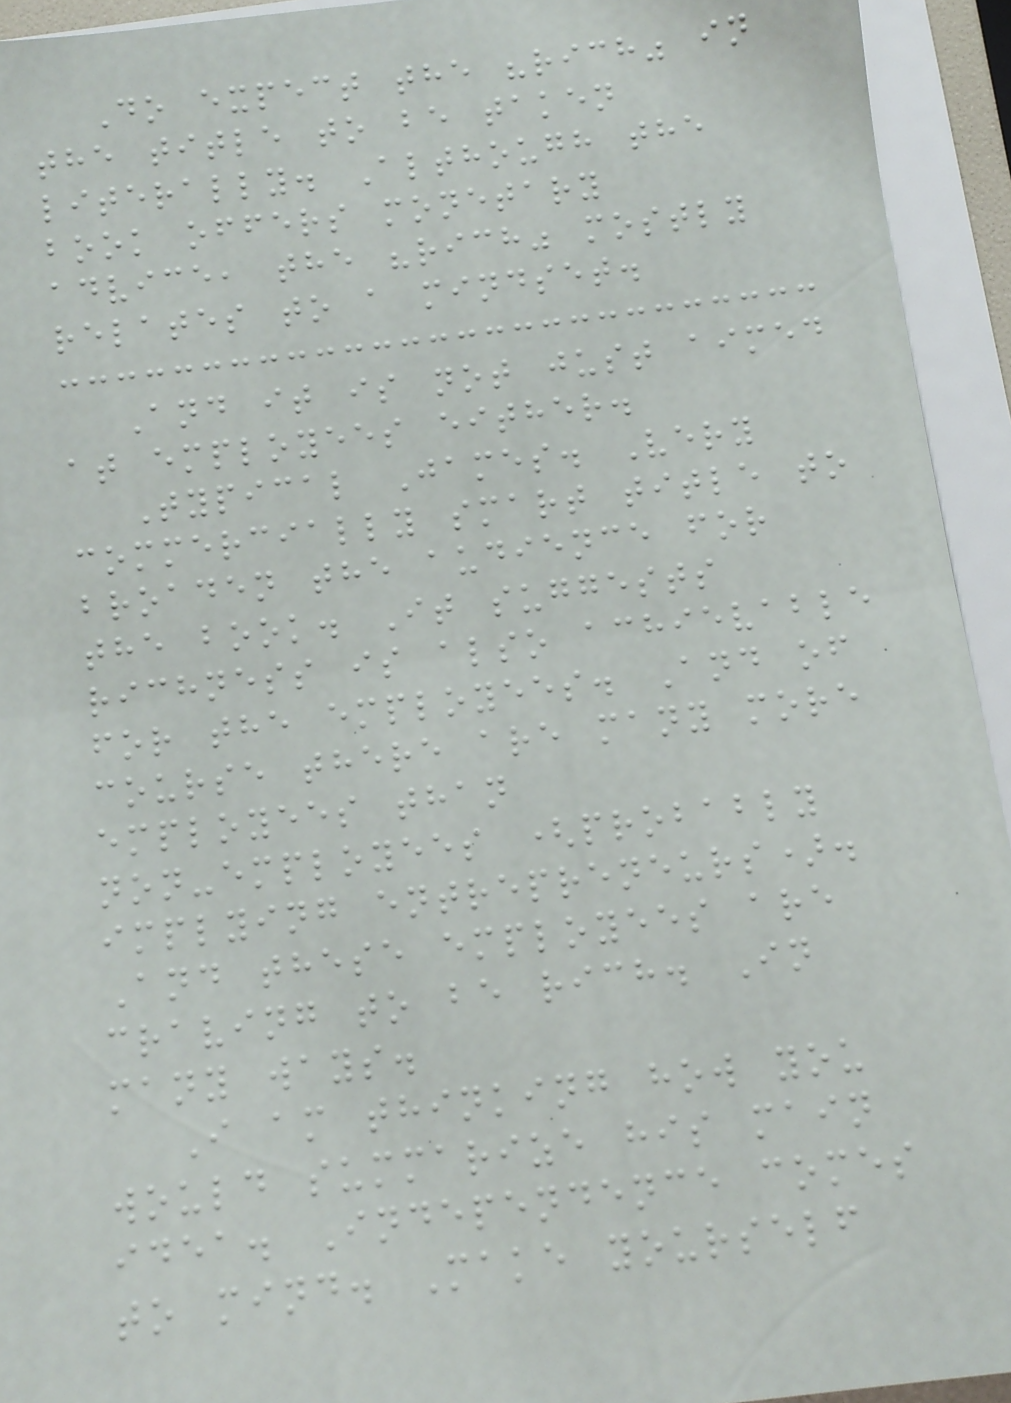Do expect the "rich" in
the title to be taken
literally. Although the
book offers monetary
advice, the "rich" mostly
relates to a mindset.
And it is not just aimed
at employees either.
Typical James. Very
commercially smart title to
broaden the audience for
the book. It suggests
richness is also achievable
for the employees. And of
course there are many more
employees than
non-employees (probably
implying entrepreneurs).
And these employees are
craving to be rich. In
many ways.
I am thinking how you
would summarize his main
idea. Independence comes
to mind. Make yourself
